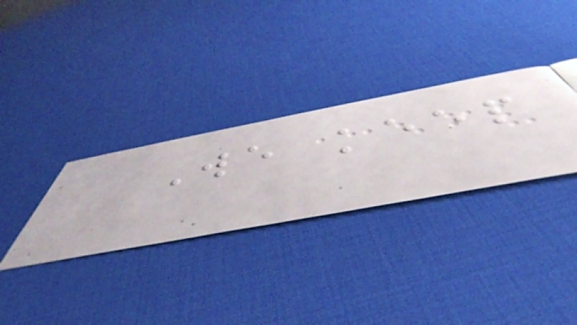We keep
